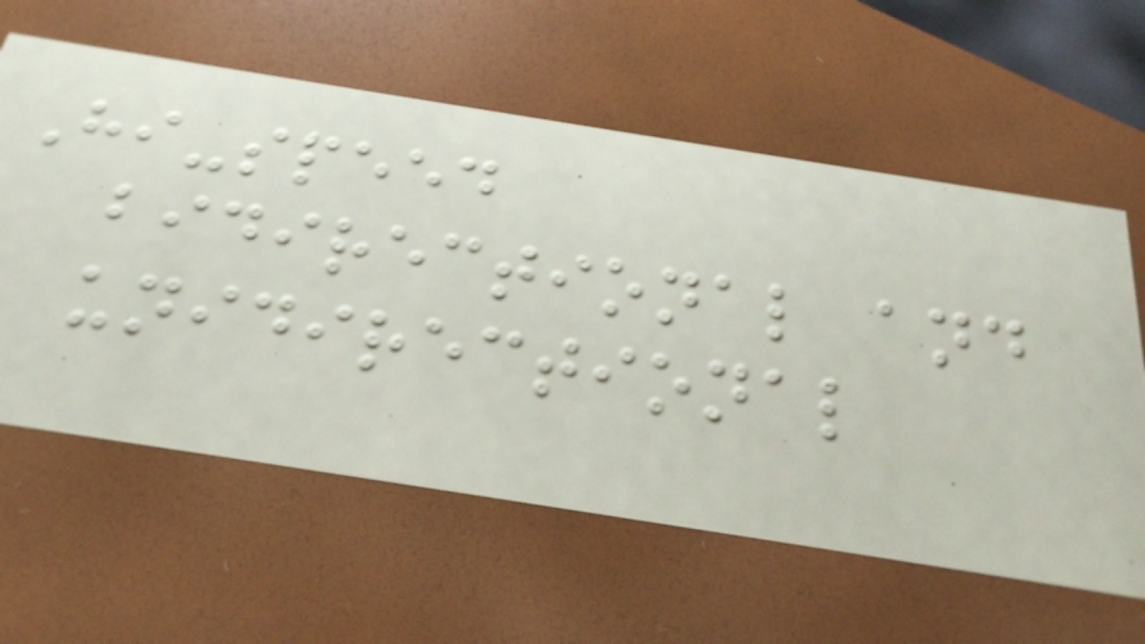Hi-speed
bidirectional and
unidirectional
